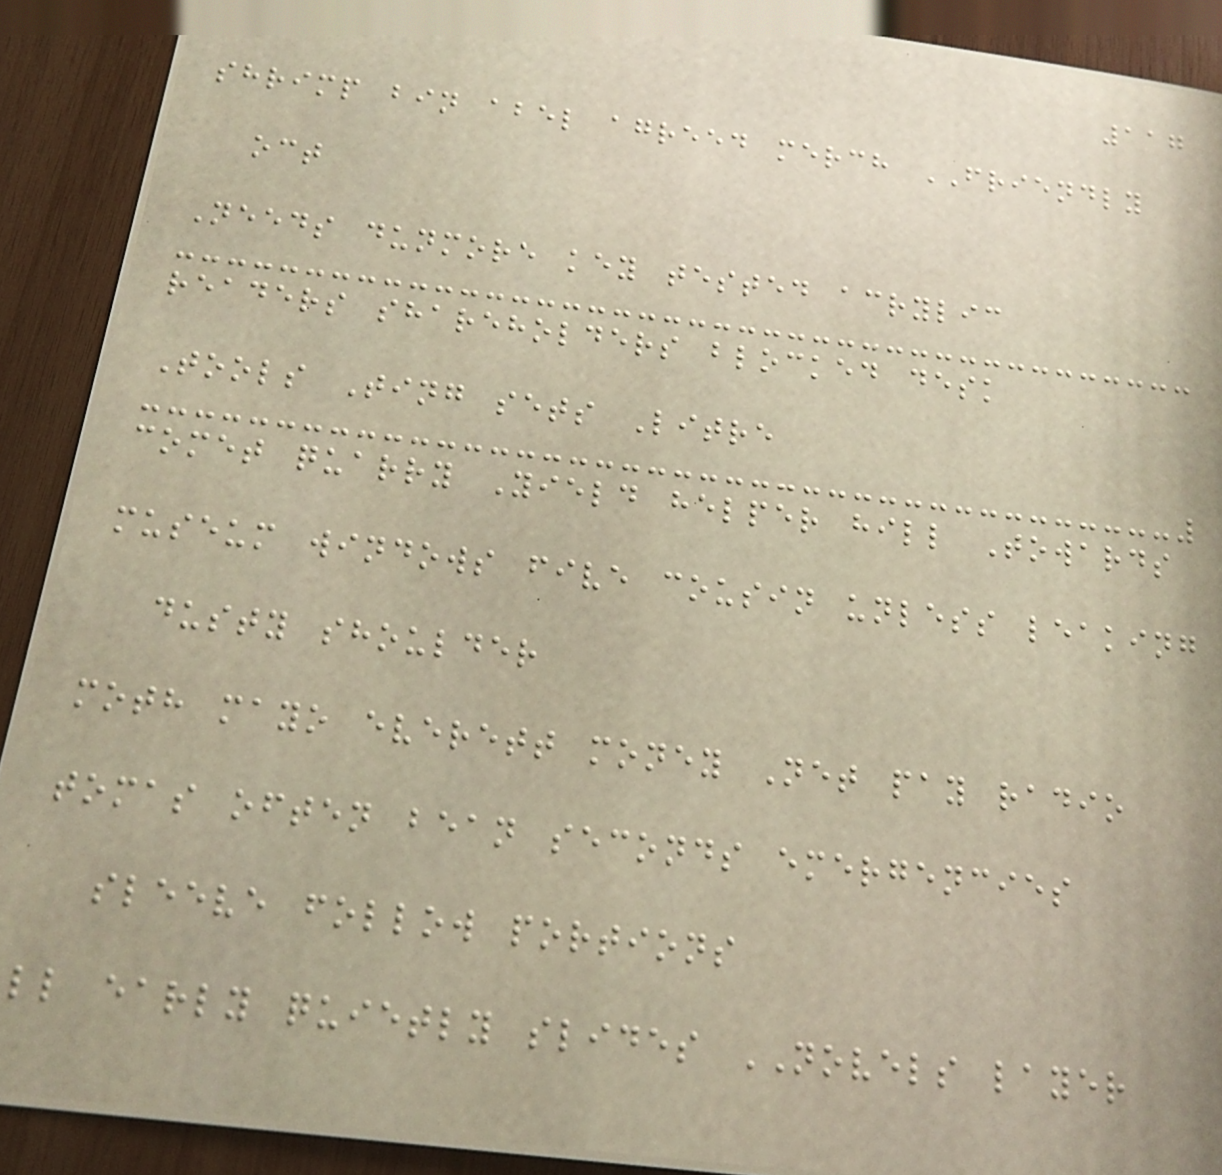117
shrimp bin abel agreed merch FRIENDLY
oct
Needs dunmore key tested acrylic
readers shareholders blocked desk
Tools Ting sets Litre
comet quarry Yield helper hill Towards
museum windows five cousin unless leaking
dusty shoulder
moth mayo everett money Net pay radio
tomas often bean seconds emergencies
sleeve follow portions
ll early quietly slides NOVELS layer
